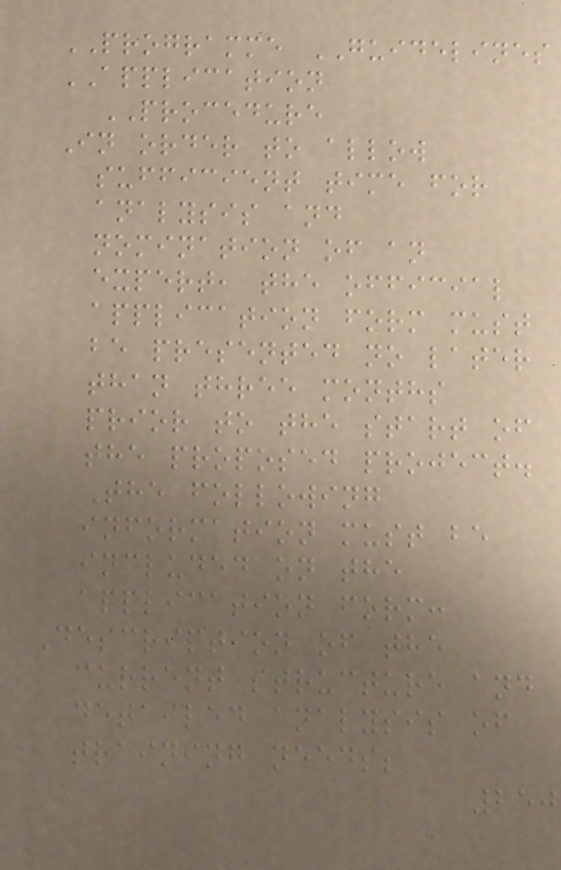PROGRAMME GUIDELINES
APPLICATION
PROCEDURE
In order to allow
sufficient time for
analysis and
nomination of an
expert, the official
application form must
be presented no later
than three months
prior to the start of
the proposed project.
The following
information must be
included on the
application form:
Description of the
current structure and
detailed analysis of
training needs;
250
